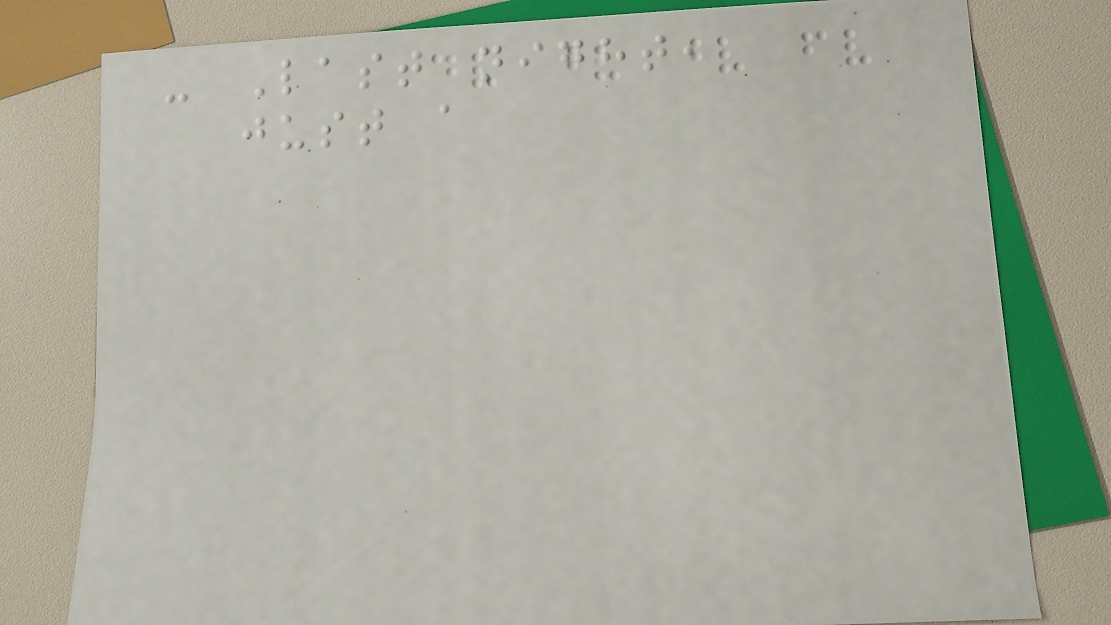- Last night,
just a
